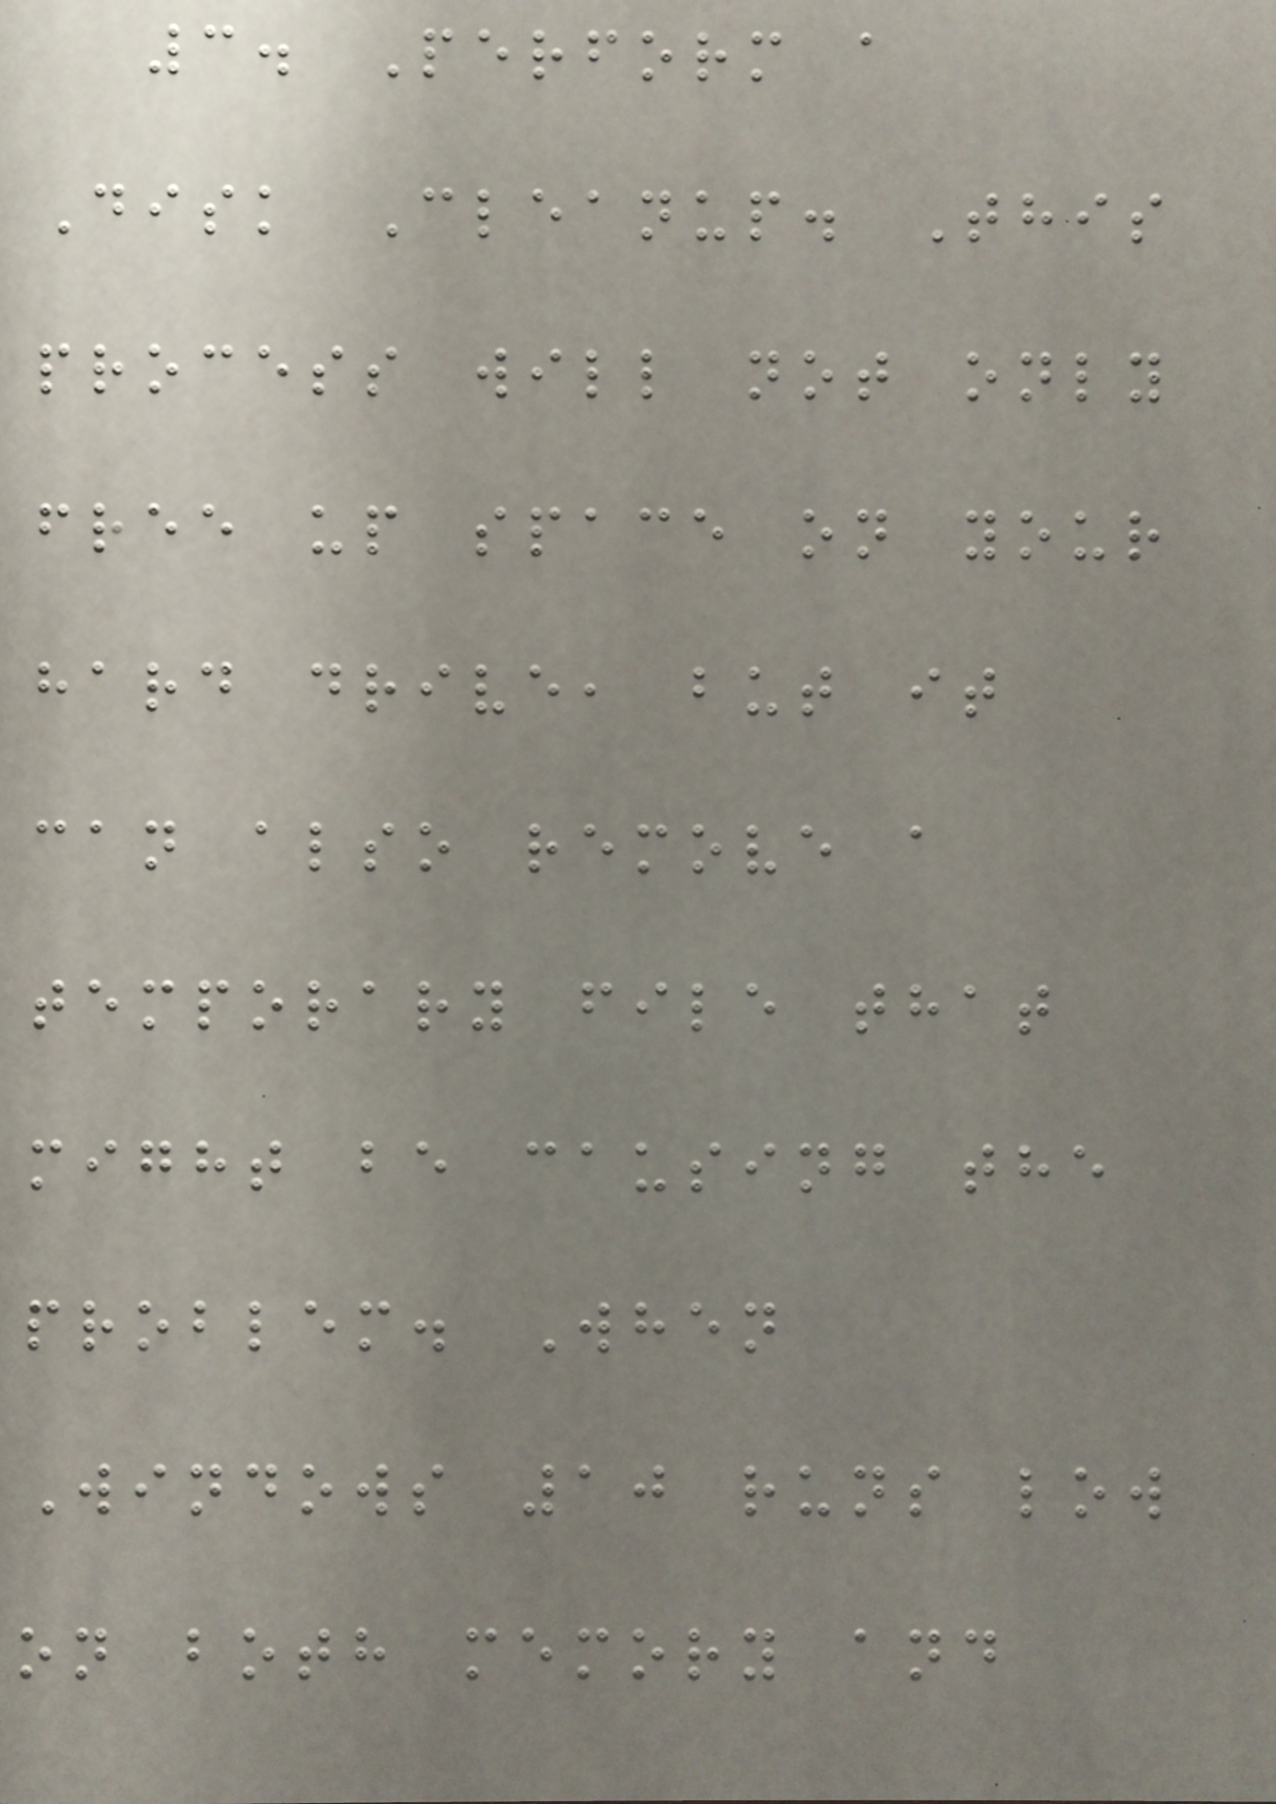3. Perform a
Disk Cleanup. This
process will not only
free up space on your
hard drive, but it
can also remove a
temporary file that
might be causing the
problem. When
Windows 10 runs low
on both memory and
